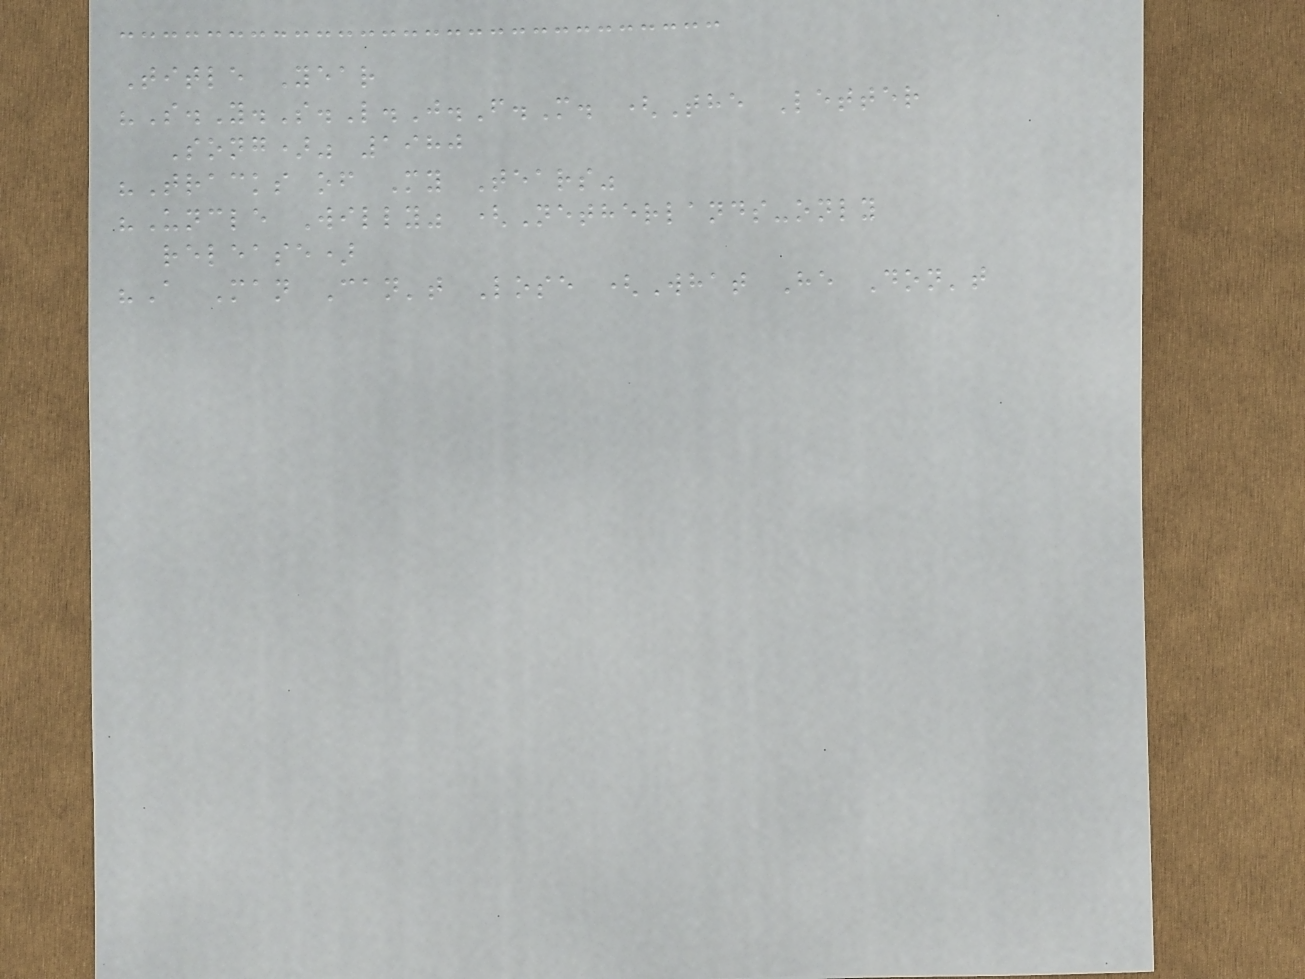Title Year
"S.Y.S.L.J.F.M. (The Letter
Song)" 1980
"Tracks of My Tears"
"Uncle Willy" (Netherlands-only
release)
"A Man Can't Lose (What He Don't
